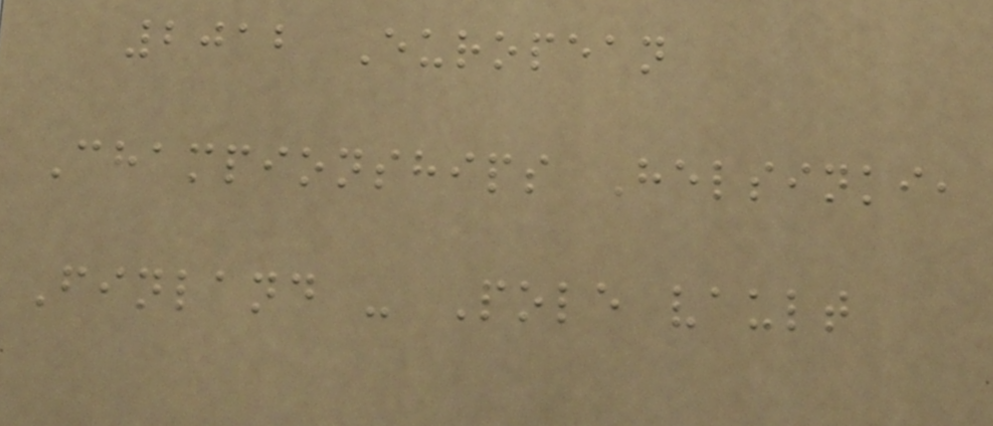2012 European
Championships Helsinki,
Finland - Pole vault
